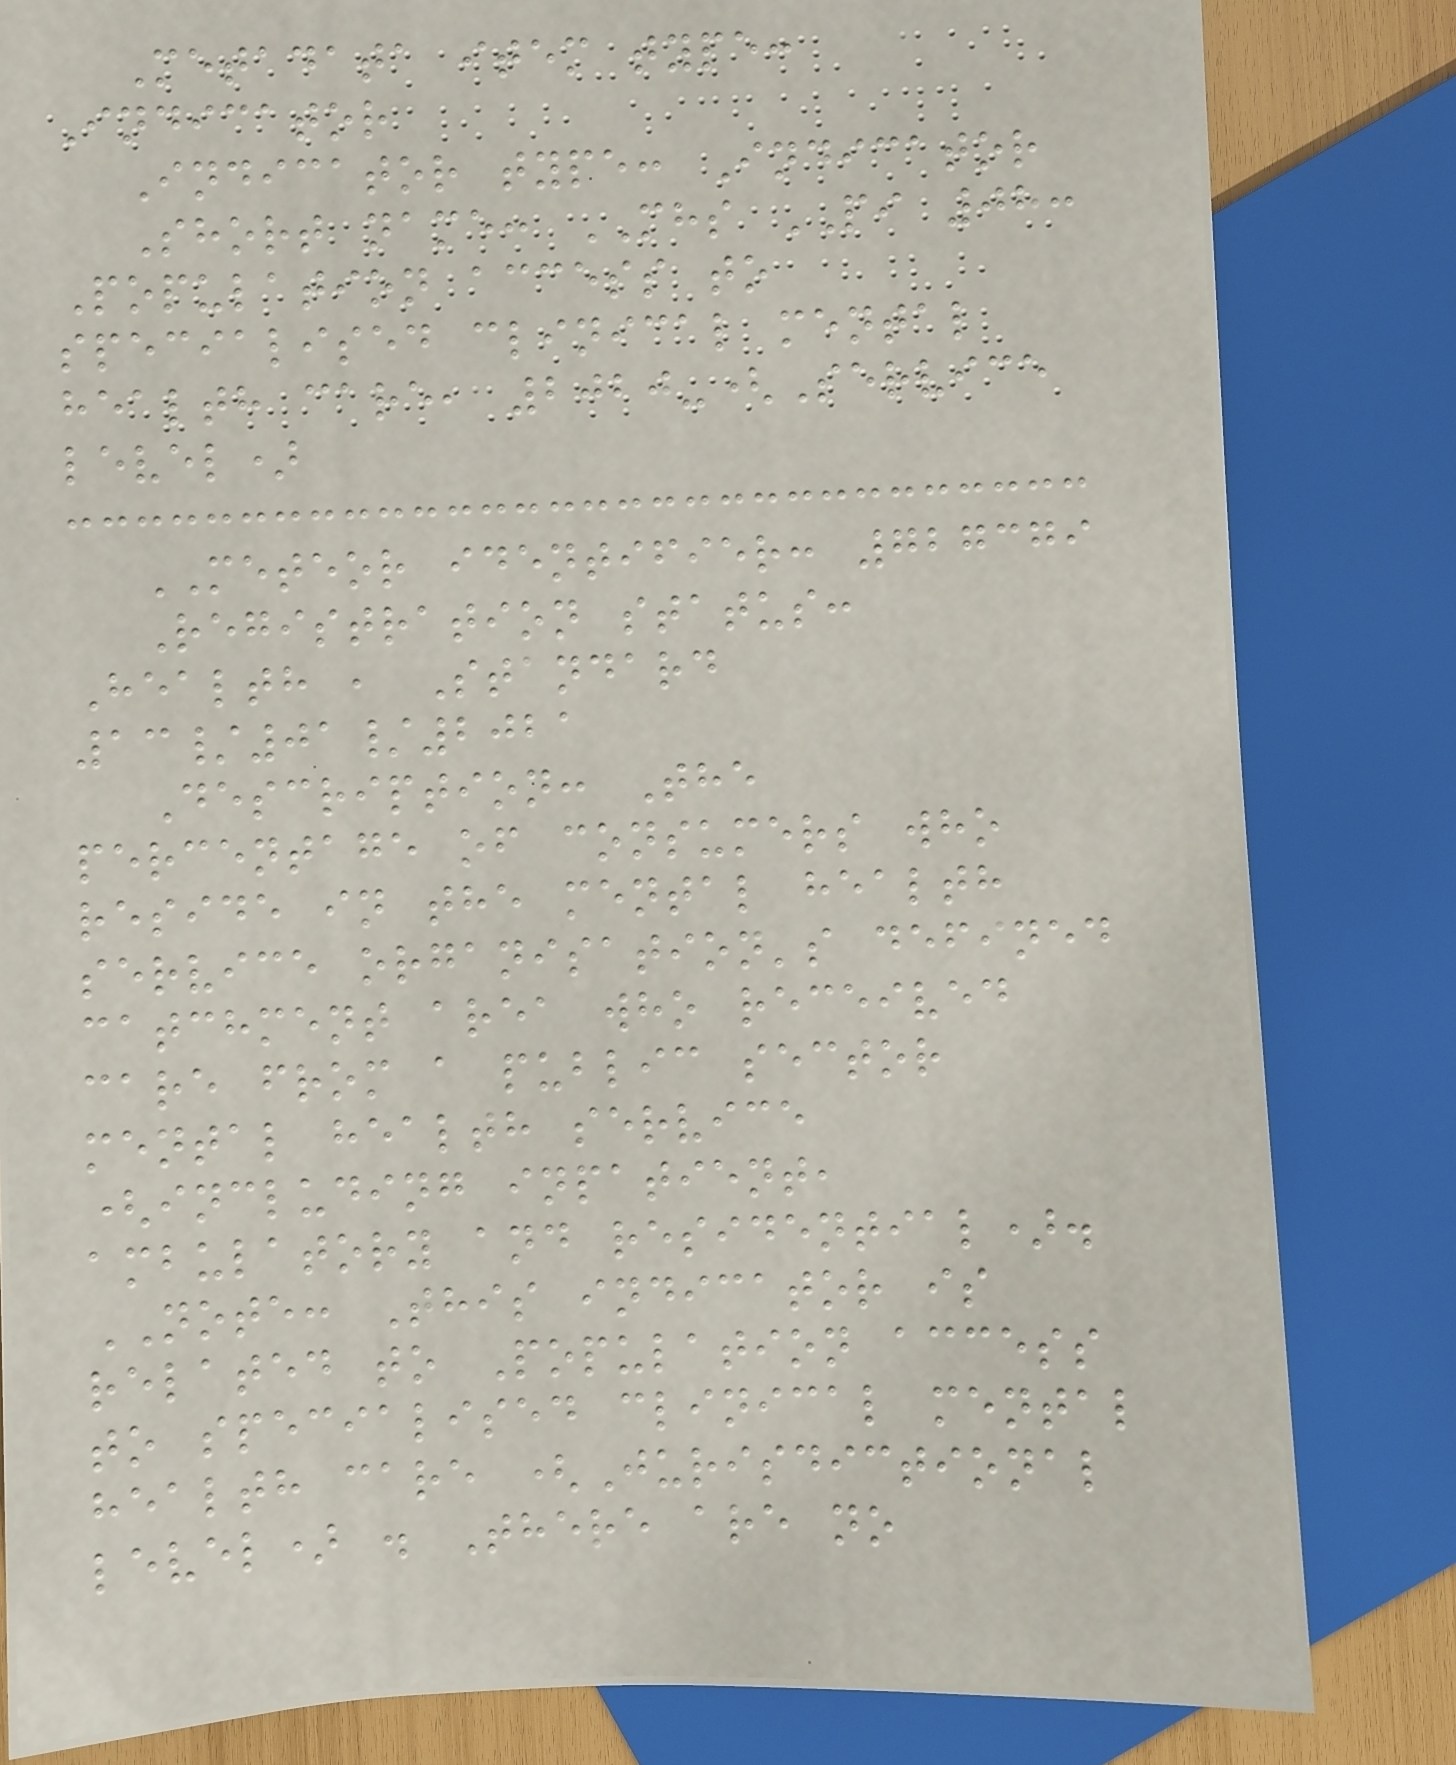Metadata item type:
Indicator
Indicator type: Indicator
Short name: MHS PI 08:
Population access to
specialised clinical mental
health care, 2020-(Service
level)
METEOR identifier: 727379
Registration status:
Health , Standard
13/01/2021
Description: The
percentage of consumers who
reside in the mental health
service organisation's defined
catchment area who received
care from a public sector
mental health service
(including inpatient,
ambulatory and residential).
NOTE: This indicator is
related to Population access
to specialised clinical mental
health care (Jurisdictional
level) . There are no
